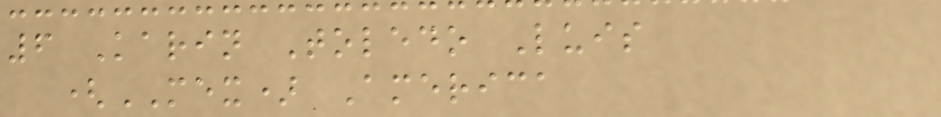6 Karin Toledo Luis
(MEX) America
